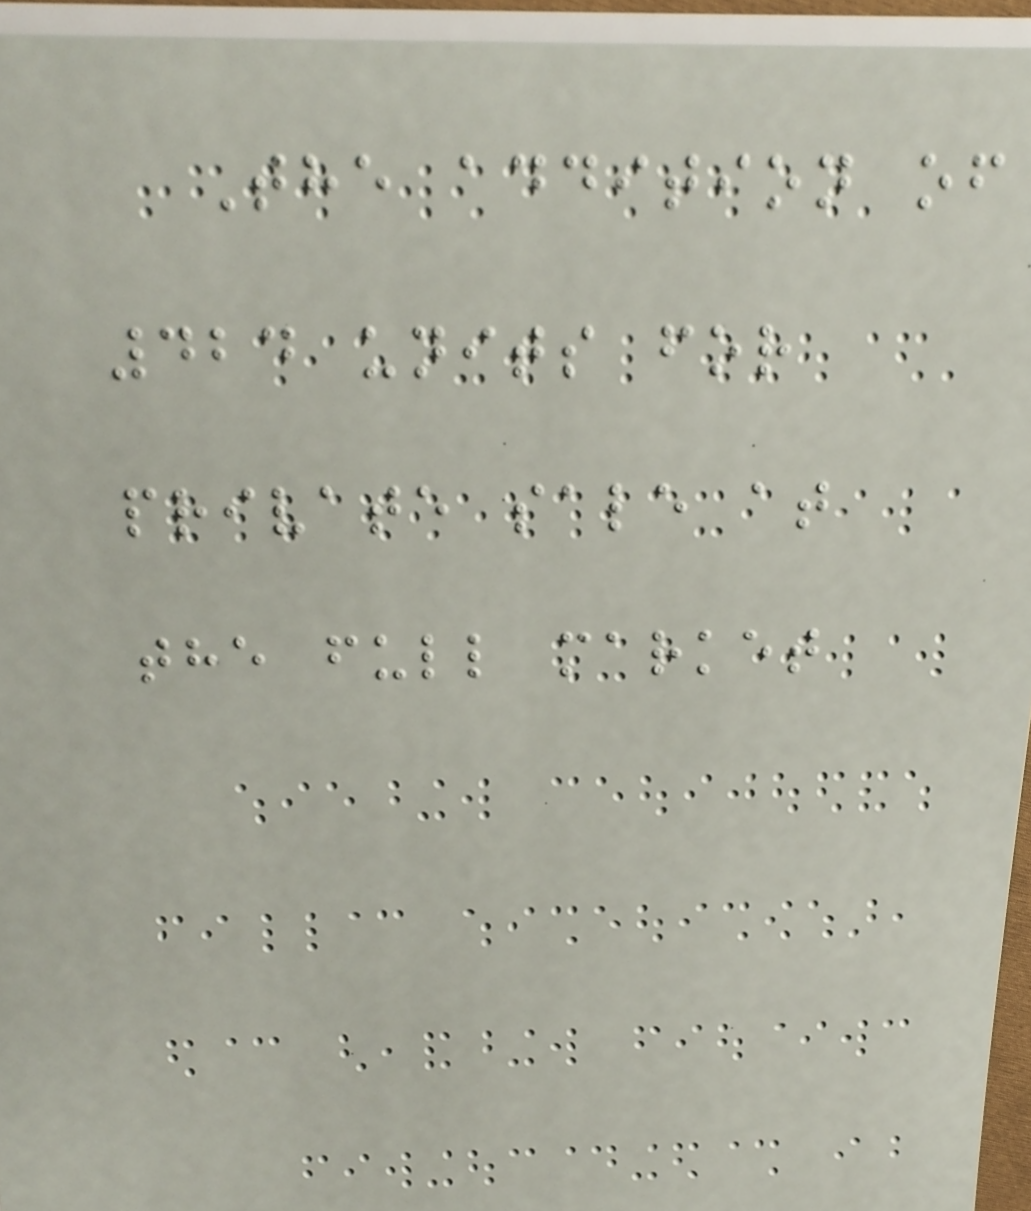The addition of
424 units for
private sale at
the full market
